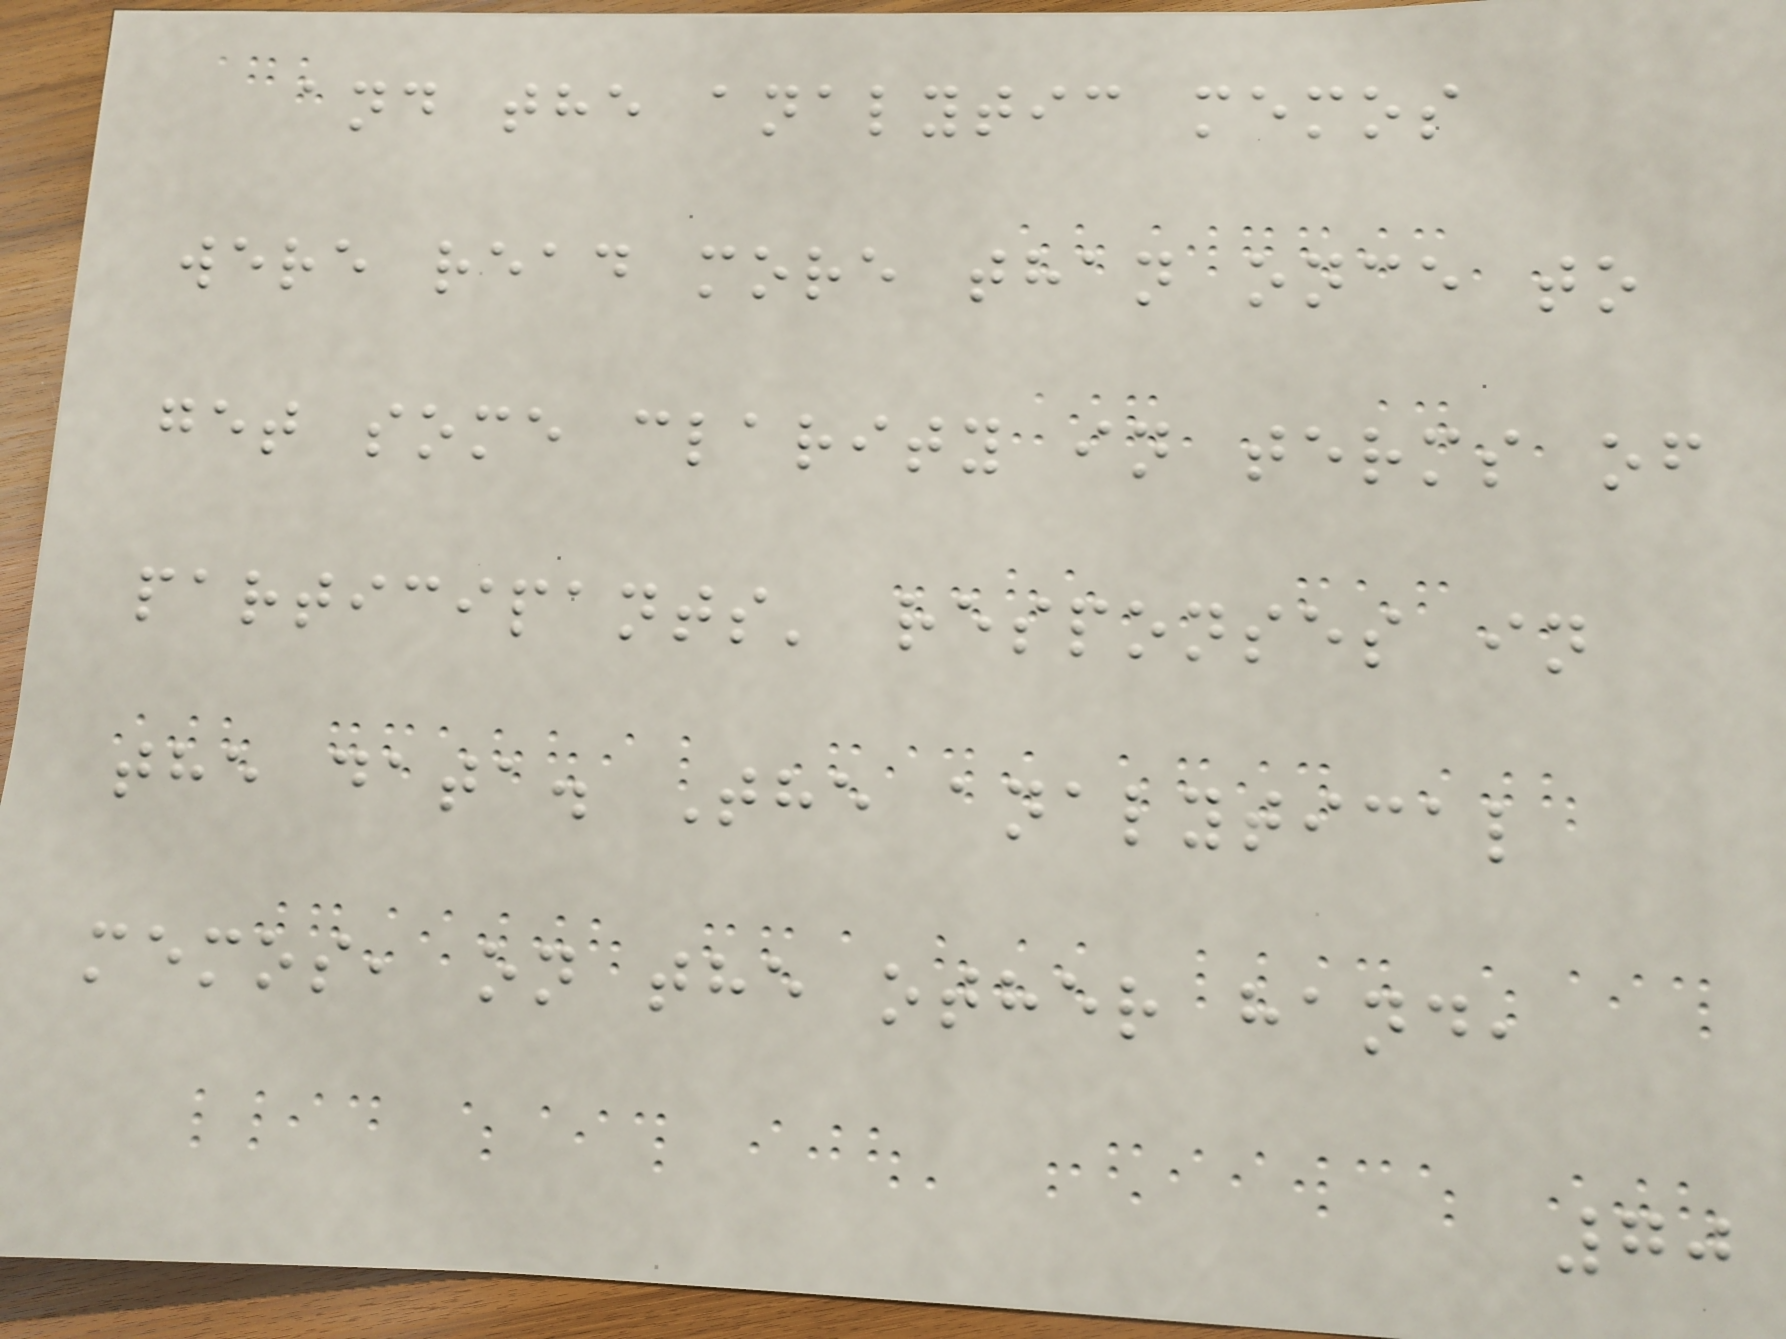and the analytic memos
were read more than once to
get some clarity in terms of
participants' responses in
the data. The analytical
memos, on the other hand,
70
